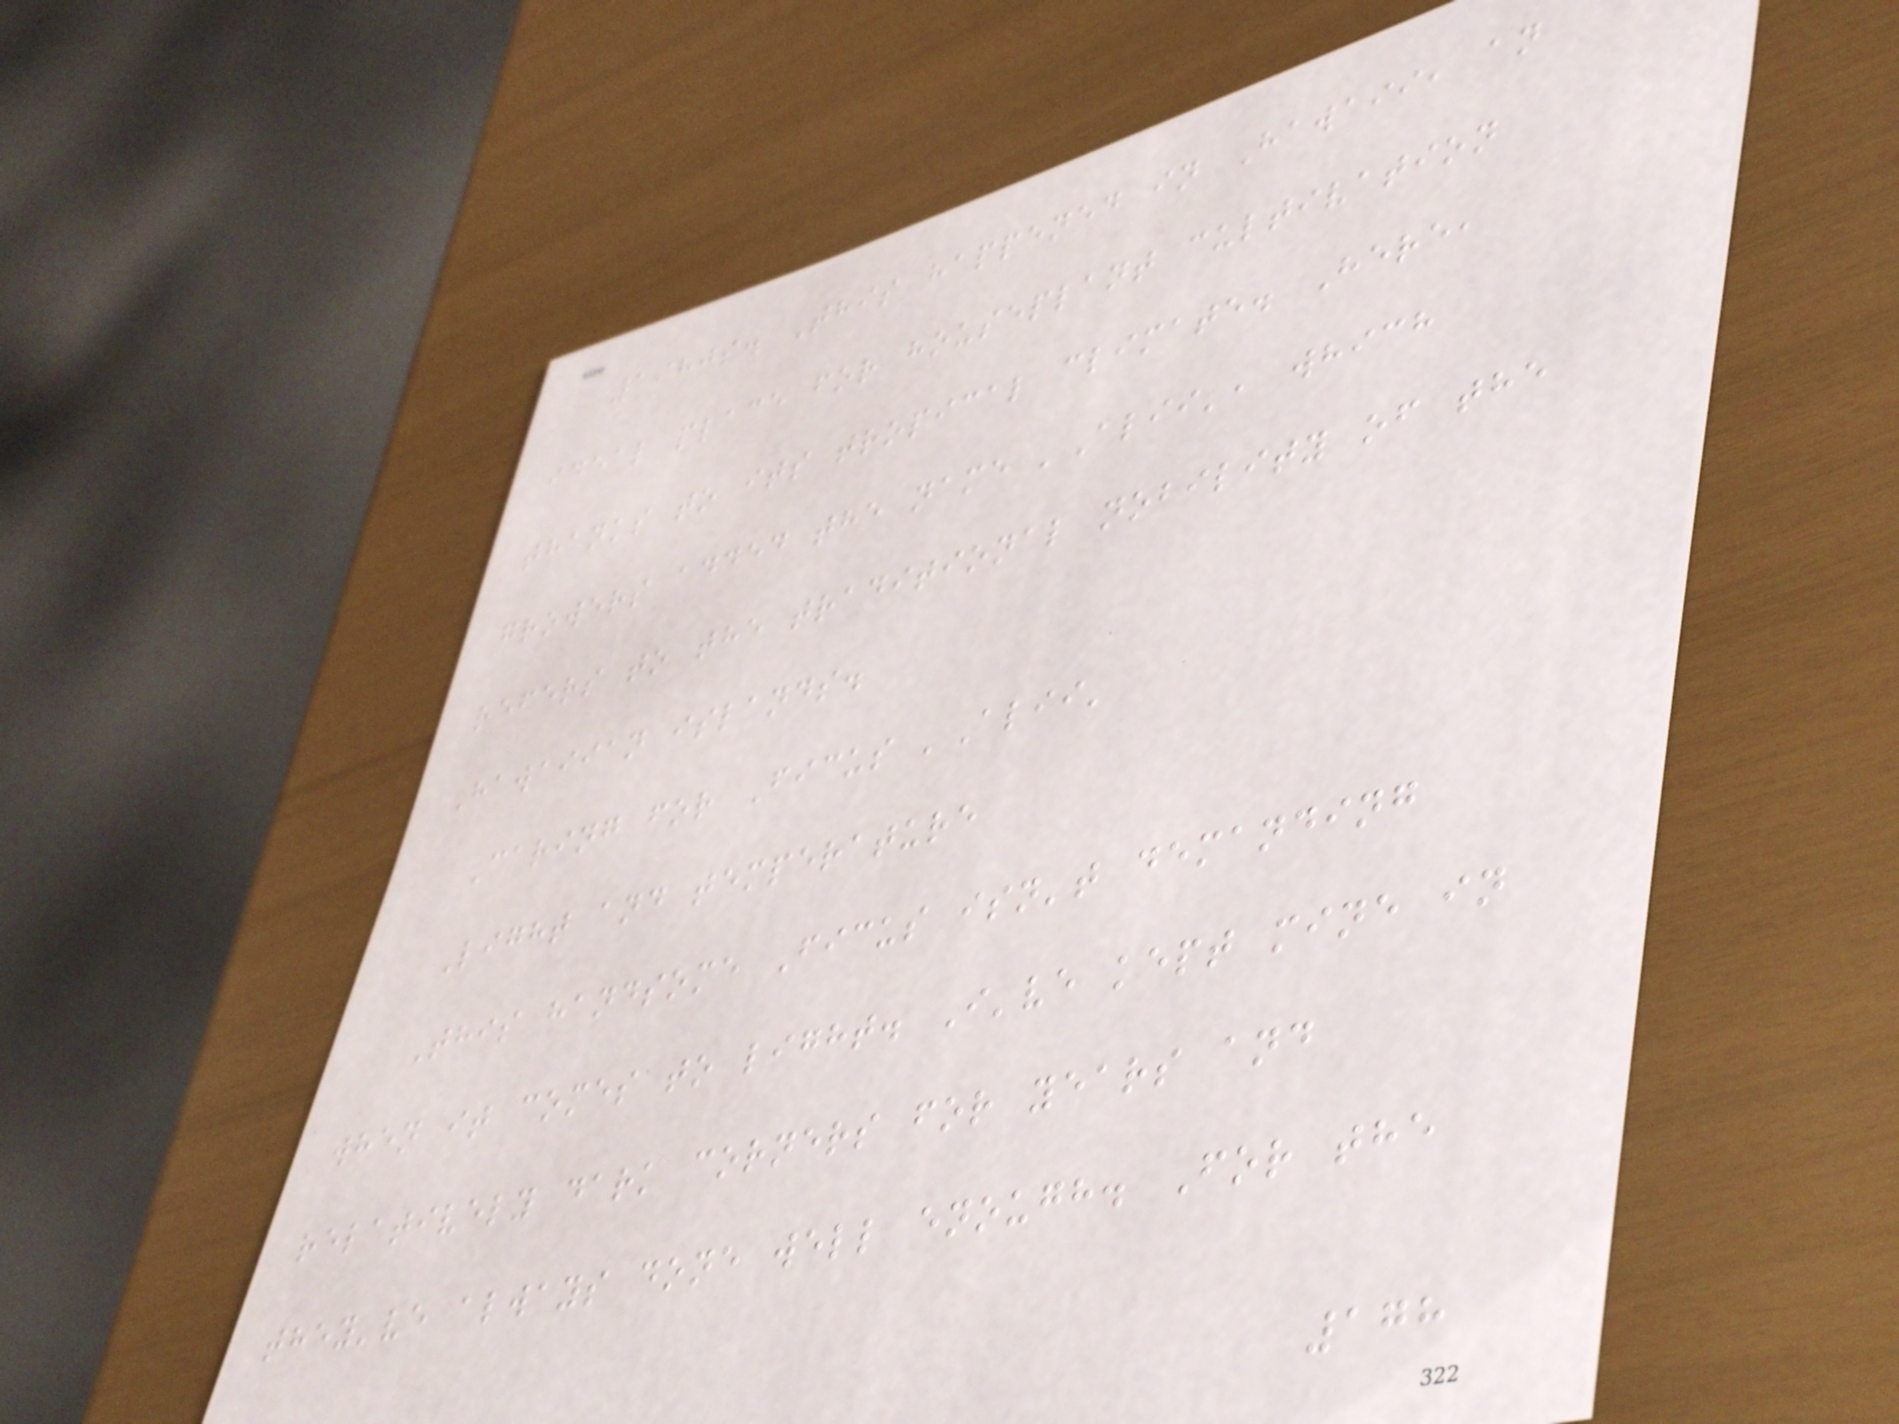1980s. This happened in Hawaii, an
ideal place for houseplant cultivation
thanks to its tropical climate. Here,
growers added the name 'Alii', which
refers to the traditional nobility of the
Hawaiian islands.
Caring for Ficus 'Alii'
Light and temperature
This handsome Ficus isn't demanding
when it comes to light. I've kept mine in
relatively dark corners for years and
they've always done well enough. For the
178
